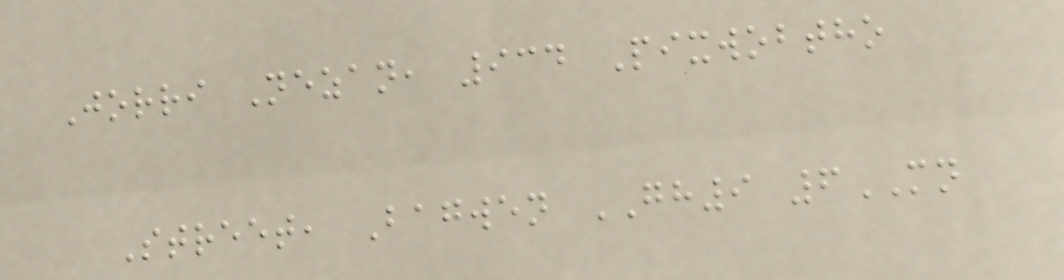Jorri Nezan, 934 Pixwobtho
Street, Bagwen GH9 6MN
